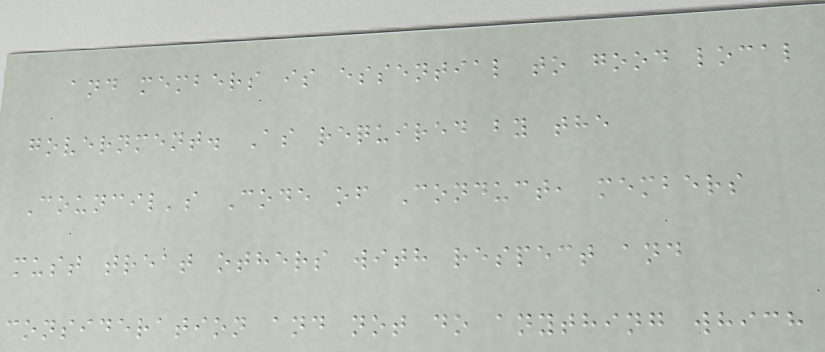and members is essential to good local
government. As required by the
Council's Code of Conduct, members
must treat others with respect and
consideration and not do anything which
